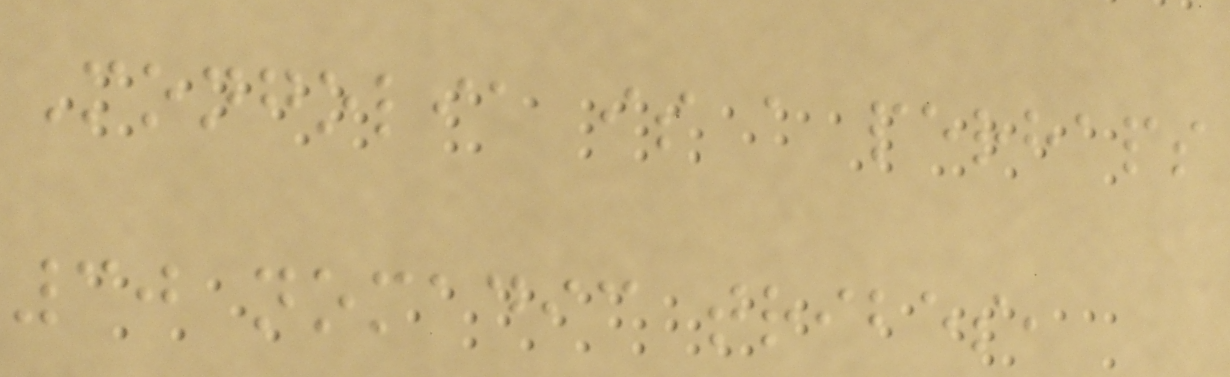Mongolia is a perhaps
30 nomadic tribes,
